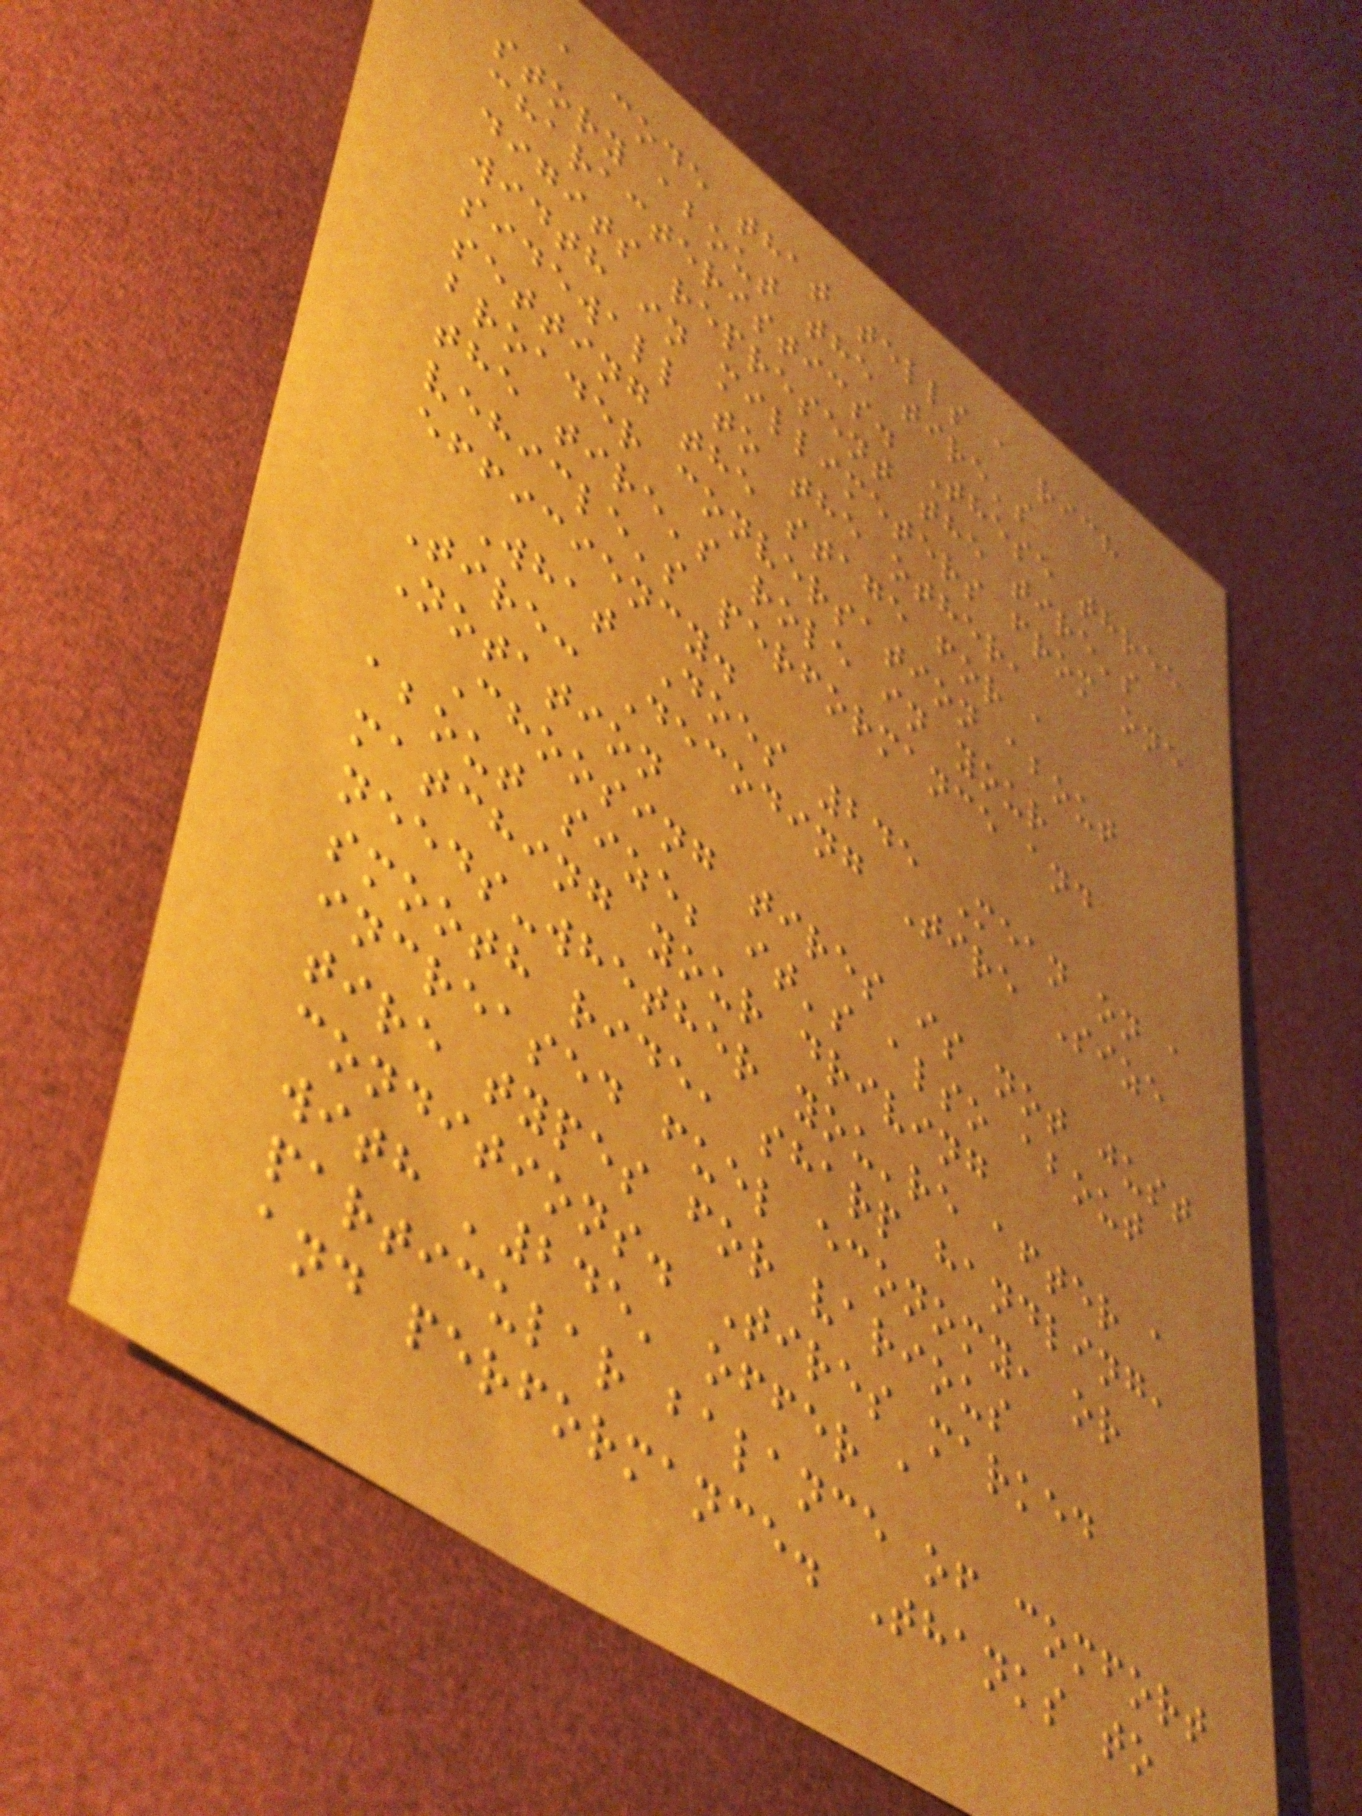a code that tells a rich
story about the tire's
characteristics. These three
digits represent the tire's
width in millimeters from one
sidewall to the other,
setting the stage for a
broader conversation about
the tire's role in your
vehicle's performance and
efficiency.
What Does 245 Mean on a
Tire: Decoding Tire Size
Notation
Choosing tires is not just
about size; it's also about
matching your driving
needs-whether you're after a
smooth ride, sharp handling,
increased fuel economy, or
tire types for various
conditions. Tires marked
with '245' offer a
particular balance of comfort
and performance. Thanks to
